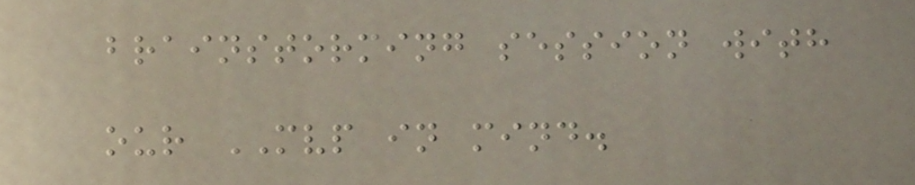brainstorming session with
our MVP in mind.
